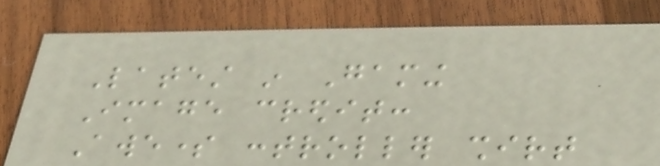Latest in Gaming
Image credit:
Awesome controller shirt
